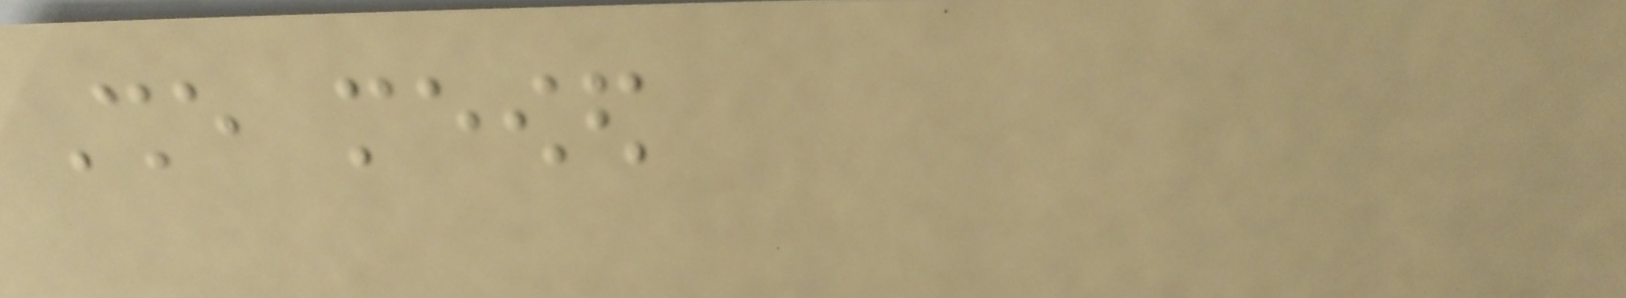She meowed
